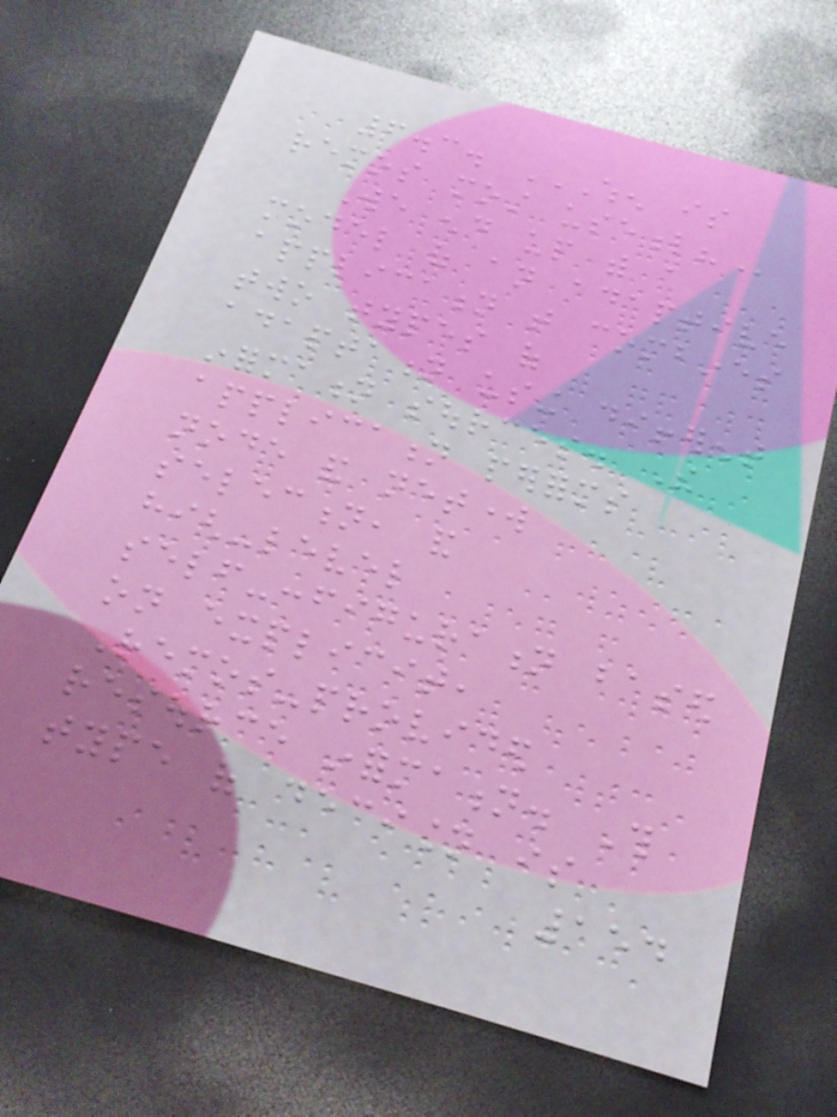6.3. WHEN IS
REMOS MOST USEFUL?
We end up with a
model of an adaptive
application that combines
two types of
adaptation using different
information sources. The
application performs
node and network
selection, and
high-level
self-configuration based
on explicit,
Remos-provided
resource information. This
type of decision is
154
